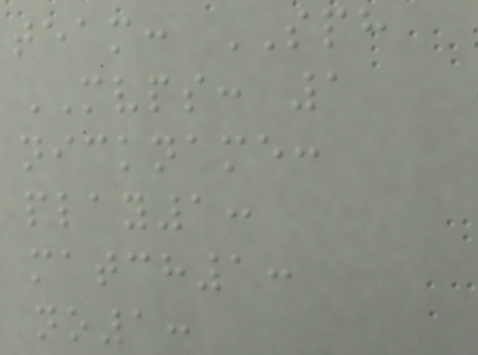team: SPH
MVPS: 1
nickname:
play1:
match1:
no1:
